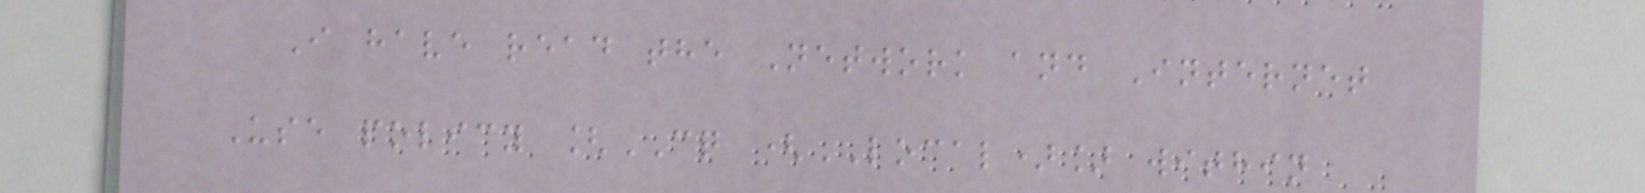I have read the Network and Internet
Use policy [CQ (LOCAL)] within
